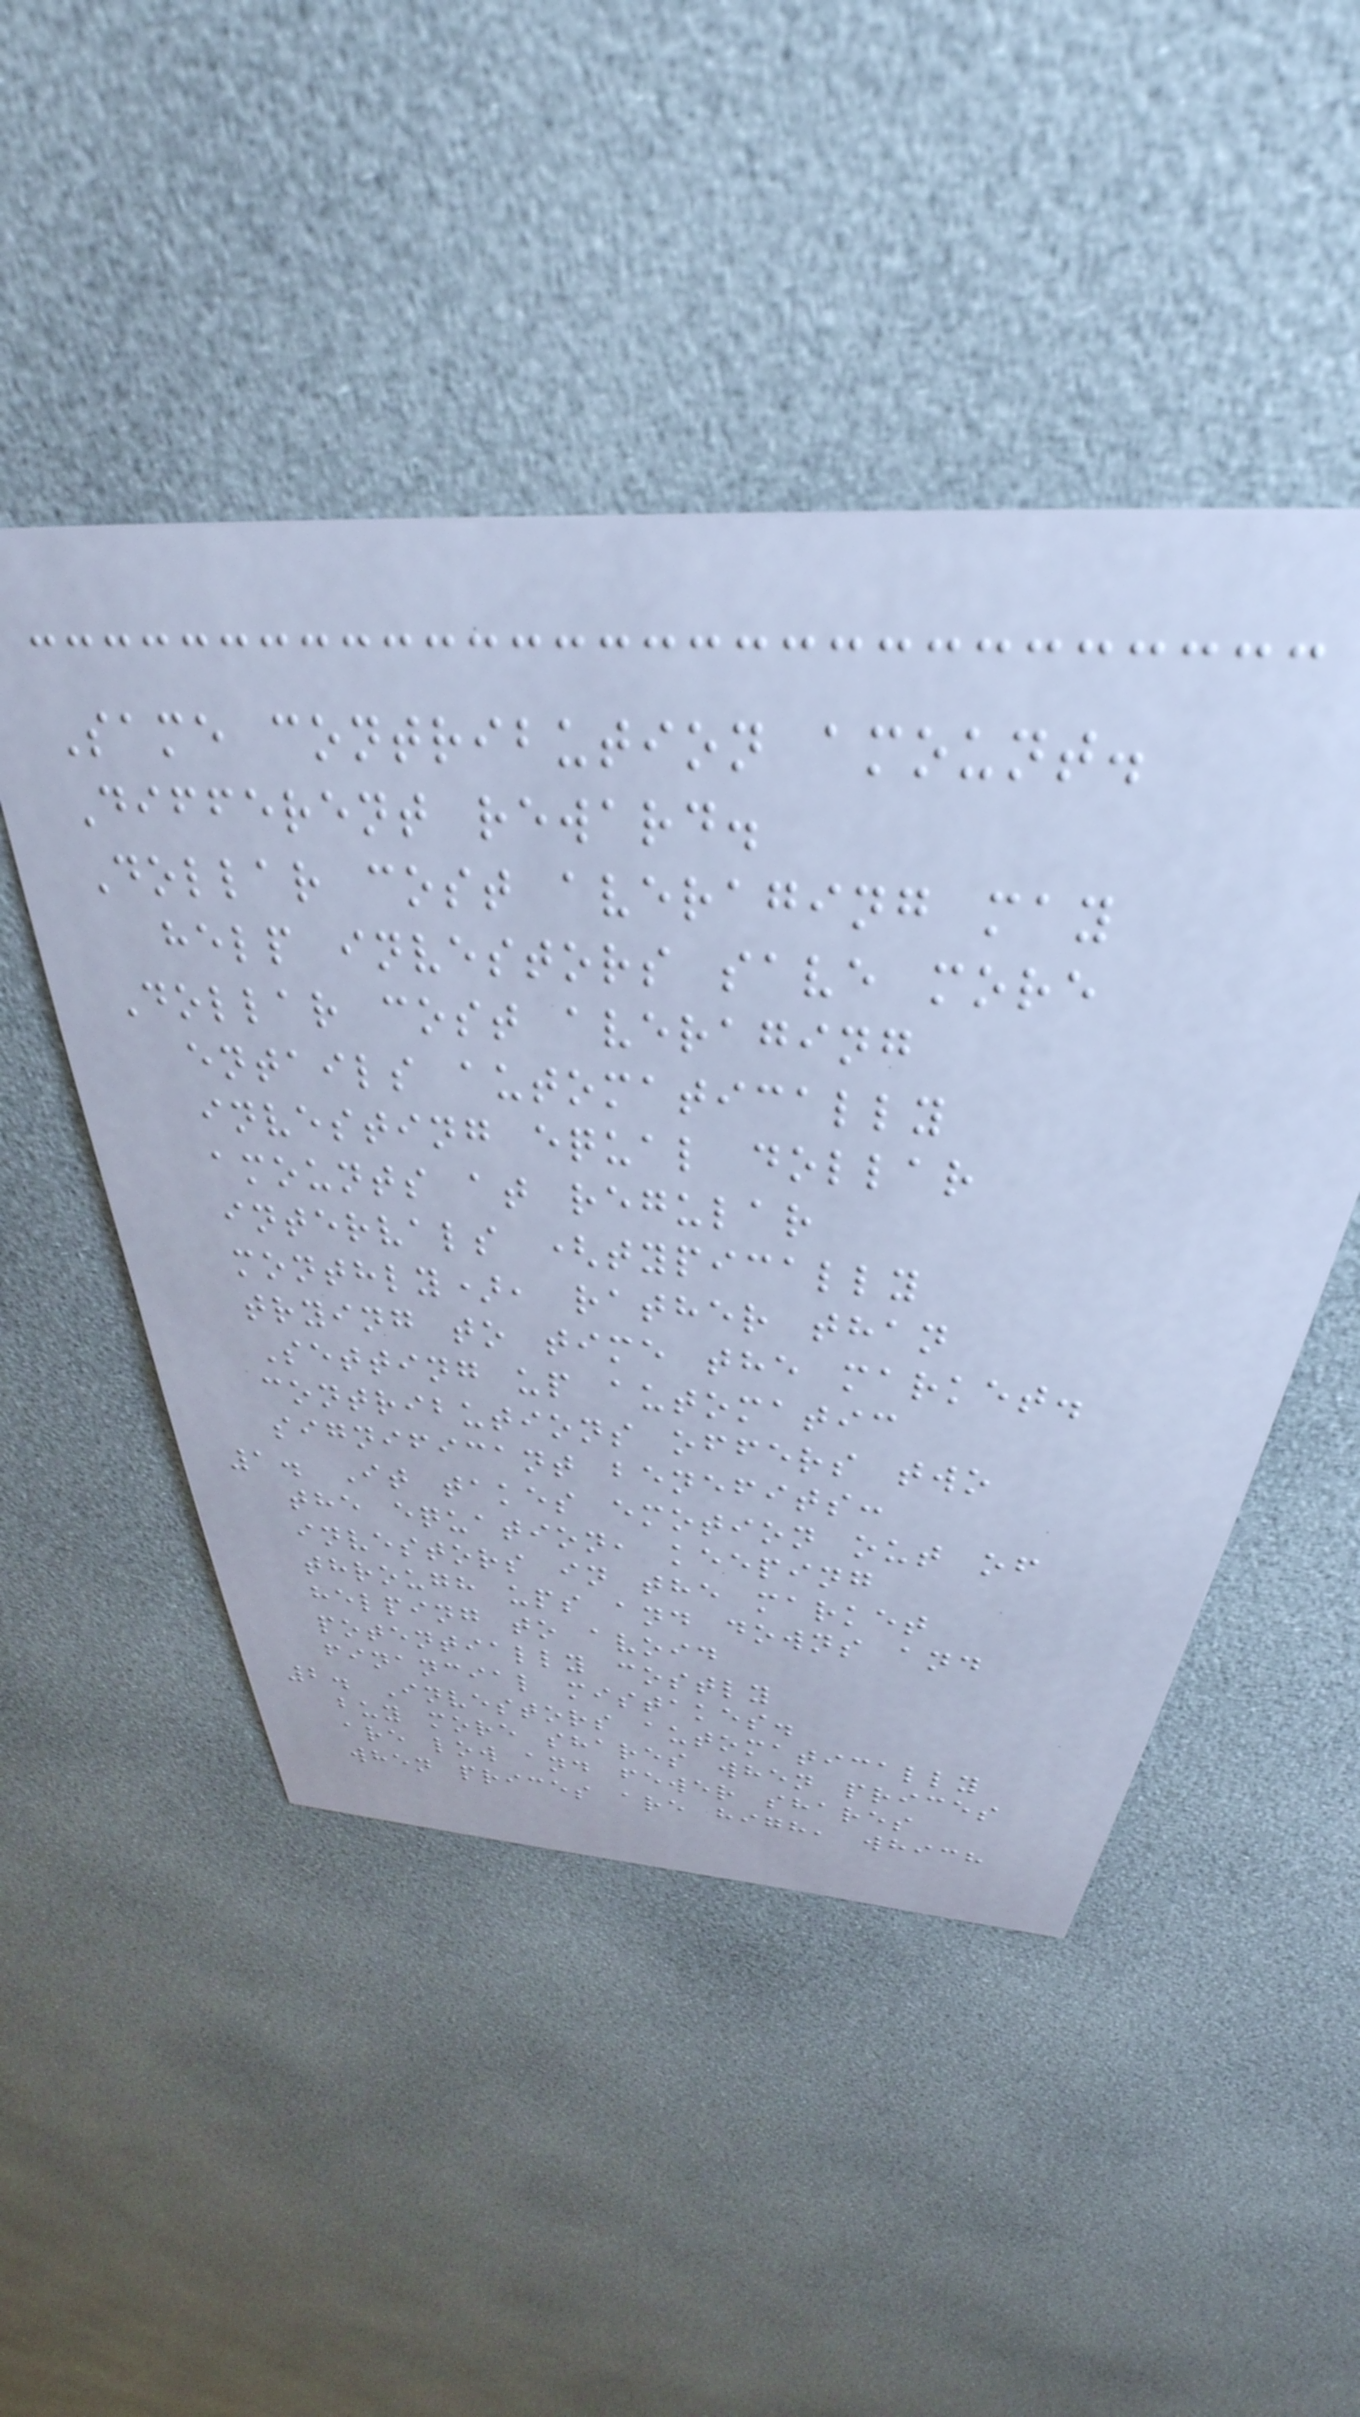Same contribution amount.
Different reward.
Dollar cost averaging may
help investors save more
Dollar cost averaging
entails automatically
investing equal dollar
amounts at regular
intervals (typically
monthly), rather than
trying to time the market.
Setting up automatic
contributions offers two
significant benefits:
1. It takes emotion out of
the equation, keeping
investors in the market
through ups and downs and
helping to avoid
potentially costly
financial mistakes.
2. Investors automatically
buy more shares when prices
are low and fewer shares
when prices are high, which
